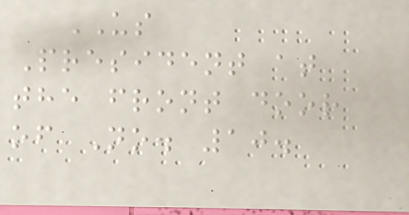US
President at
the front door
of No. 10.
